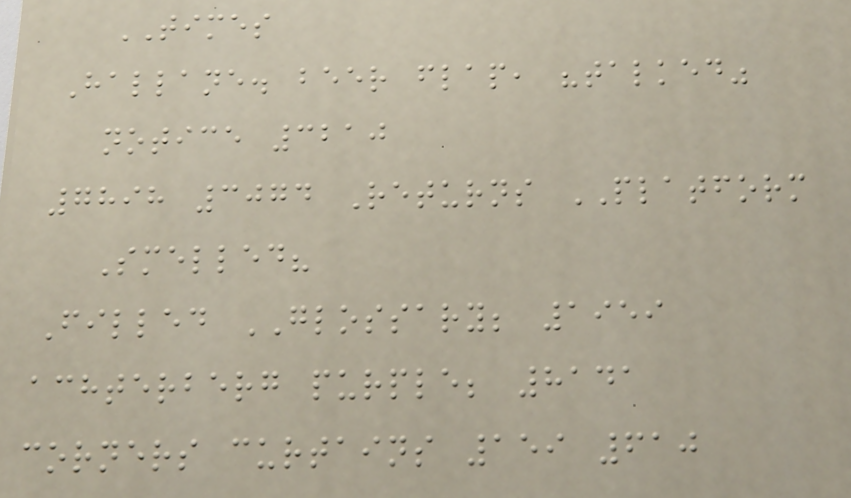TIMES
Hallane. beer flap, "talked"
notice 3210
7898 3074 Returns PLATFORM
Smelled?
Filled GLOSSARY; 1959
achterberg purple; 8141
corners curtains 159 610
